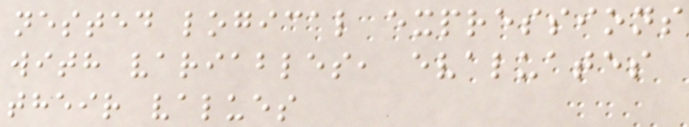nested logical expressions
with variables, evaluates
their values
